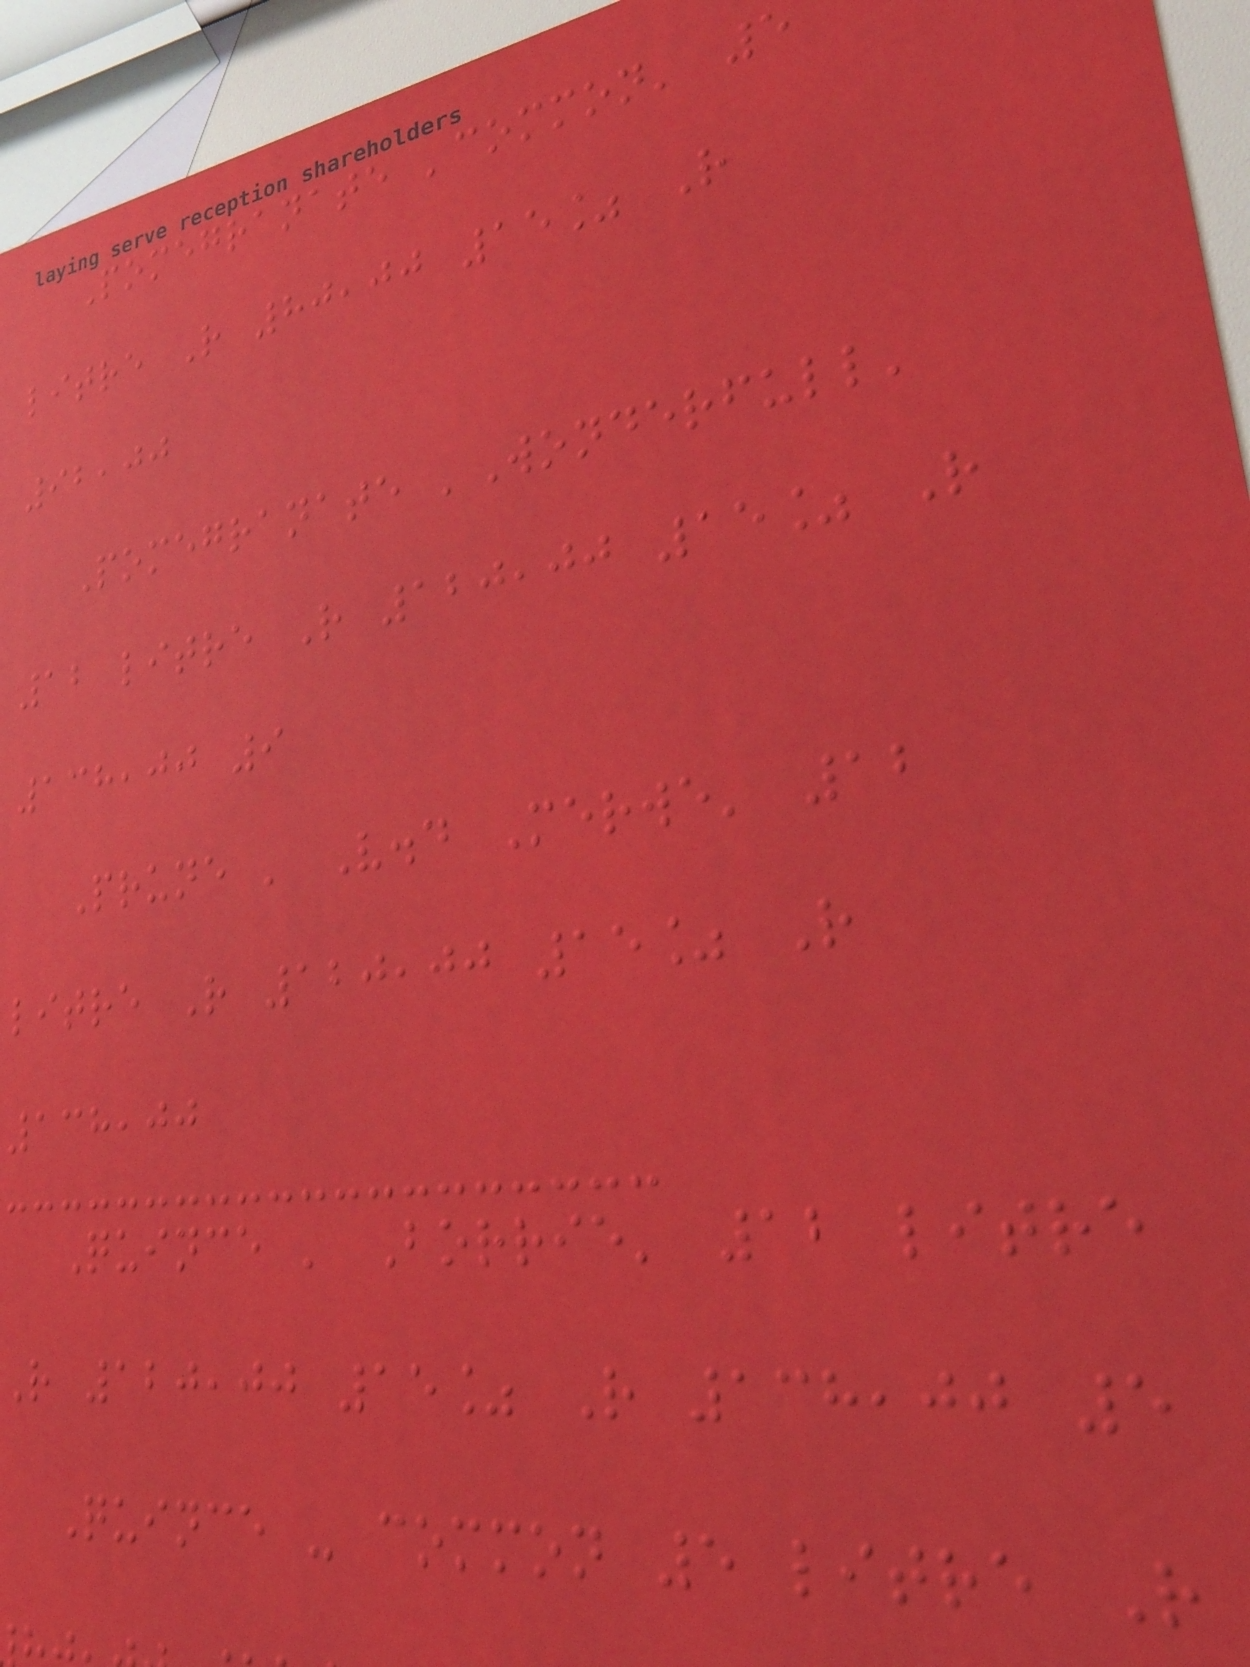Pomegranate 'common' 5
litre R 80,00 15% R
92,00
Pomegranate 'Wonderfull'
12 litre R 120,00 15% R
138,00 9
Prune ' V.d Merwe' 12
litre R 120,00 15% R
138,00
Quince ' Borrie' 12 litre
R 120,00 15% R 138,00 5
Quince - common 5 litre R
